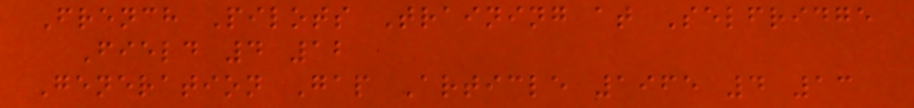French Pilots Training at Selfridge
Field 4 12
Generation Gap Article 1965 4 13
